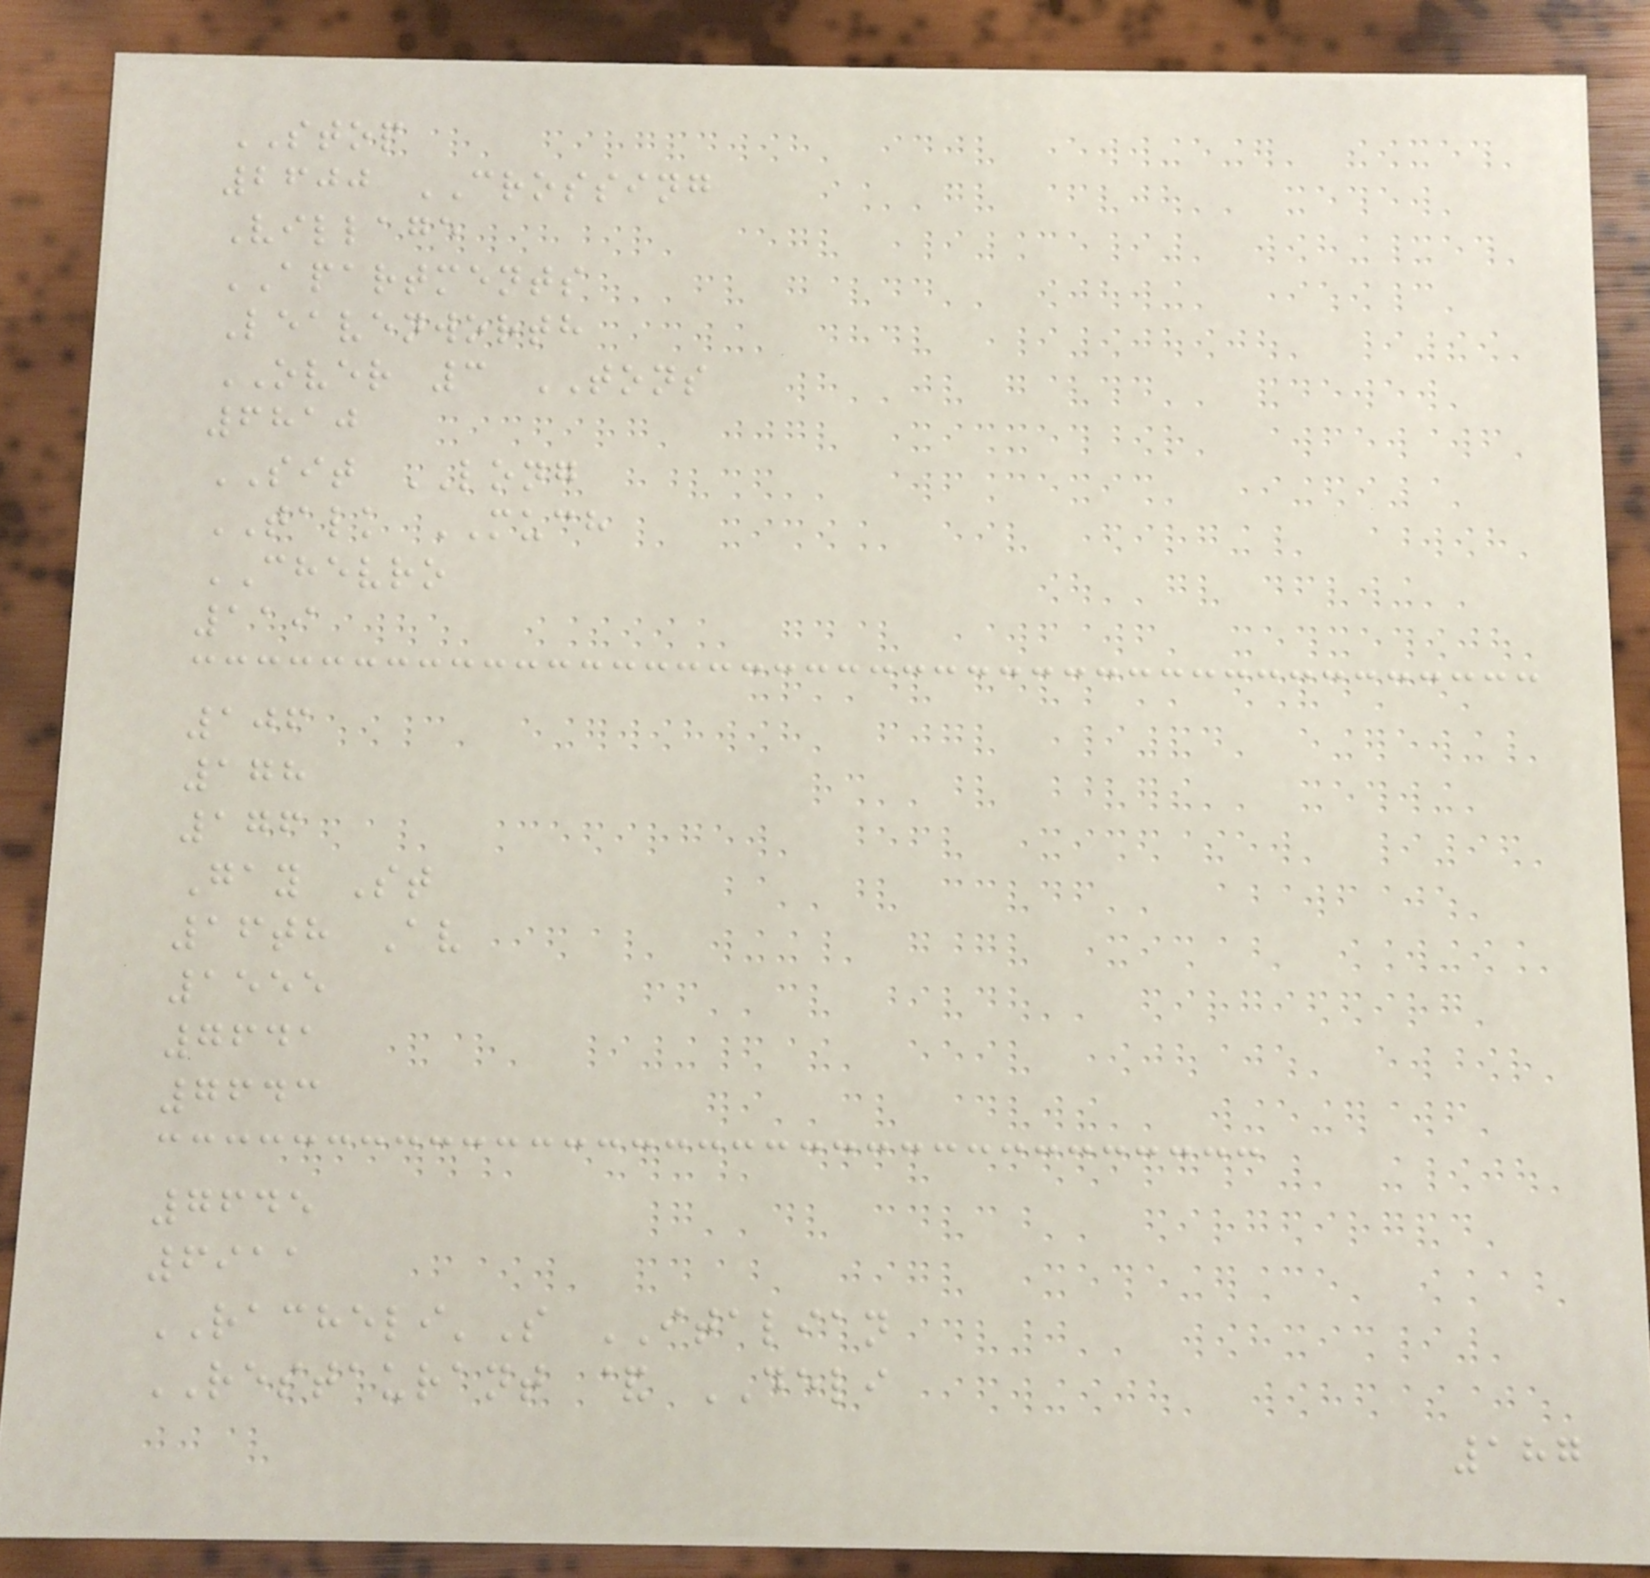STOP
2600 CROSSING
Village
APARTMENTS
Leavenworth
OVER 3 TONS
6810
SIT LONG
TALK MUCH
CHEVRO
119
106
178
176
Gay St
16th Av
1555
7641
7643
7645
6911
RACHELI'S ITALIAN
RESTAURANT & DELI
187
